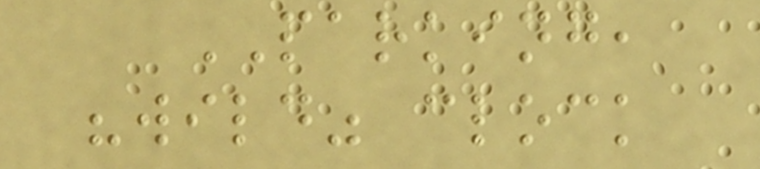PARKING,
"wild" clock
